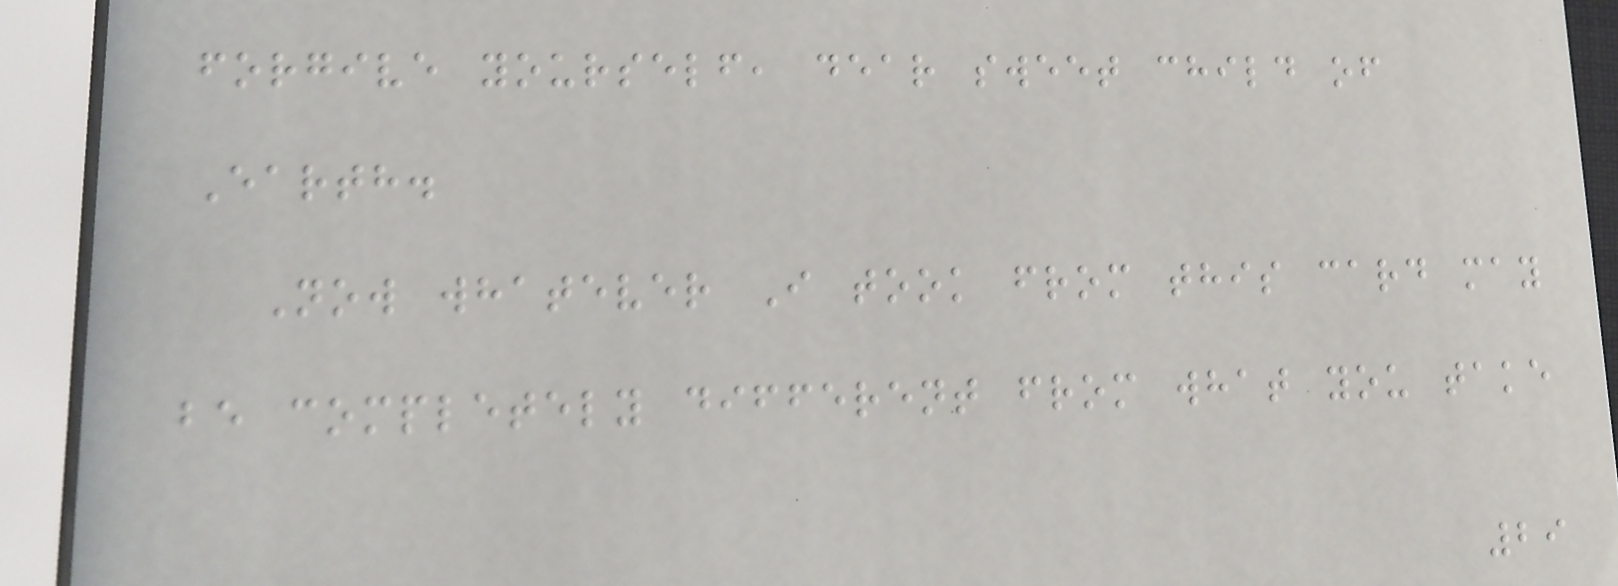forgive yourself, dear sweet child of
Earth.
Now whatever I took from this card may
be completely different from what you take
29
